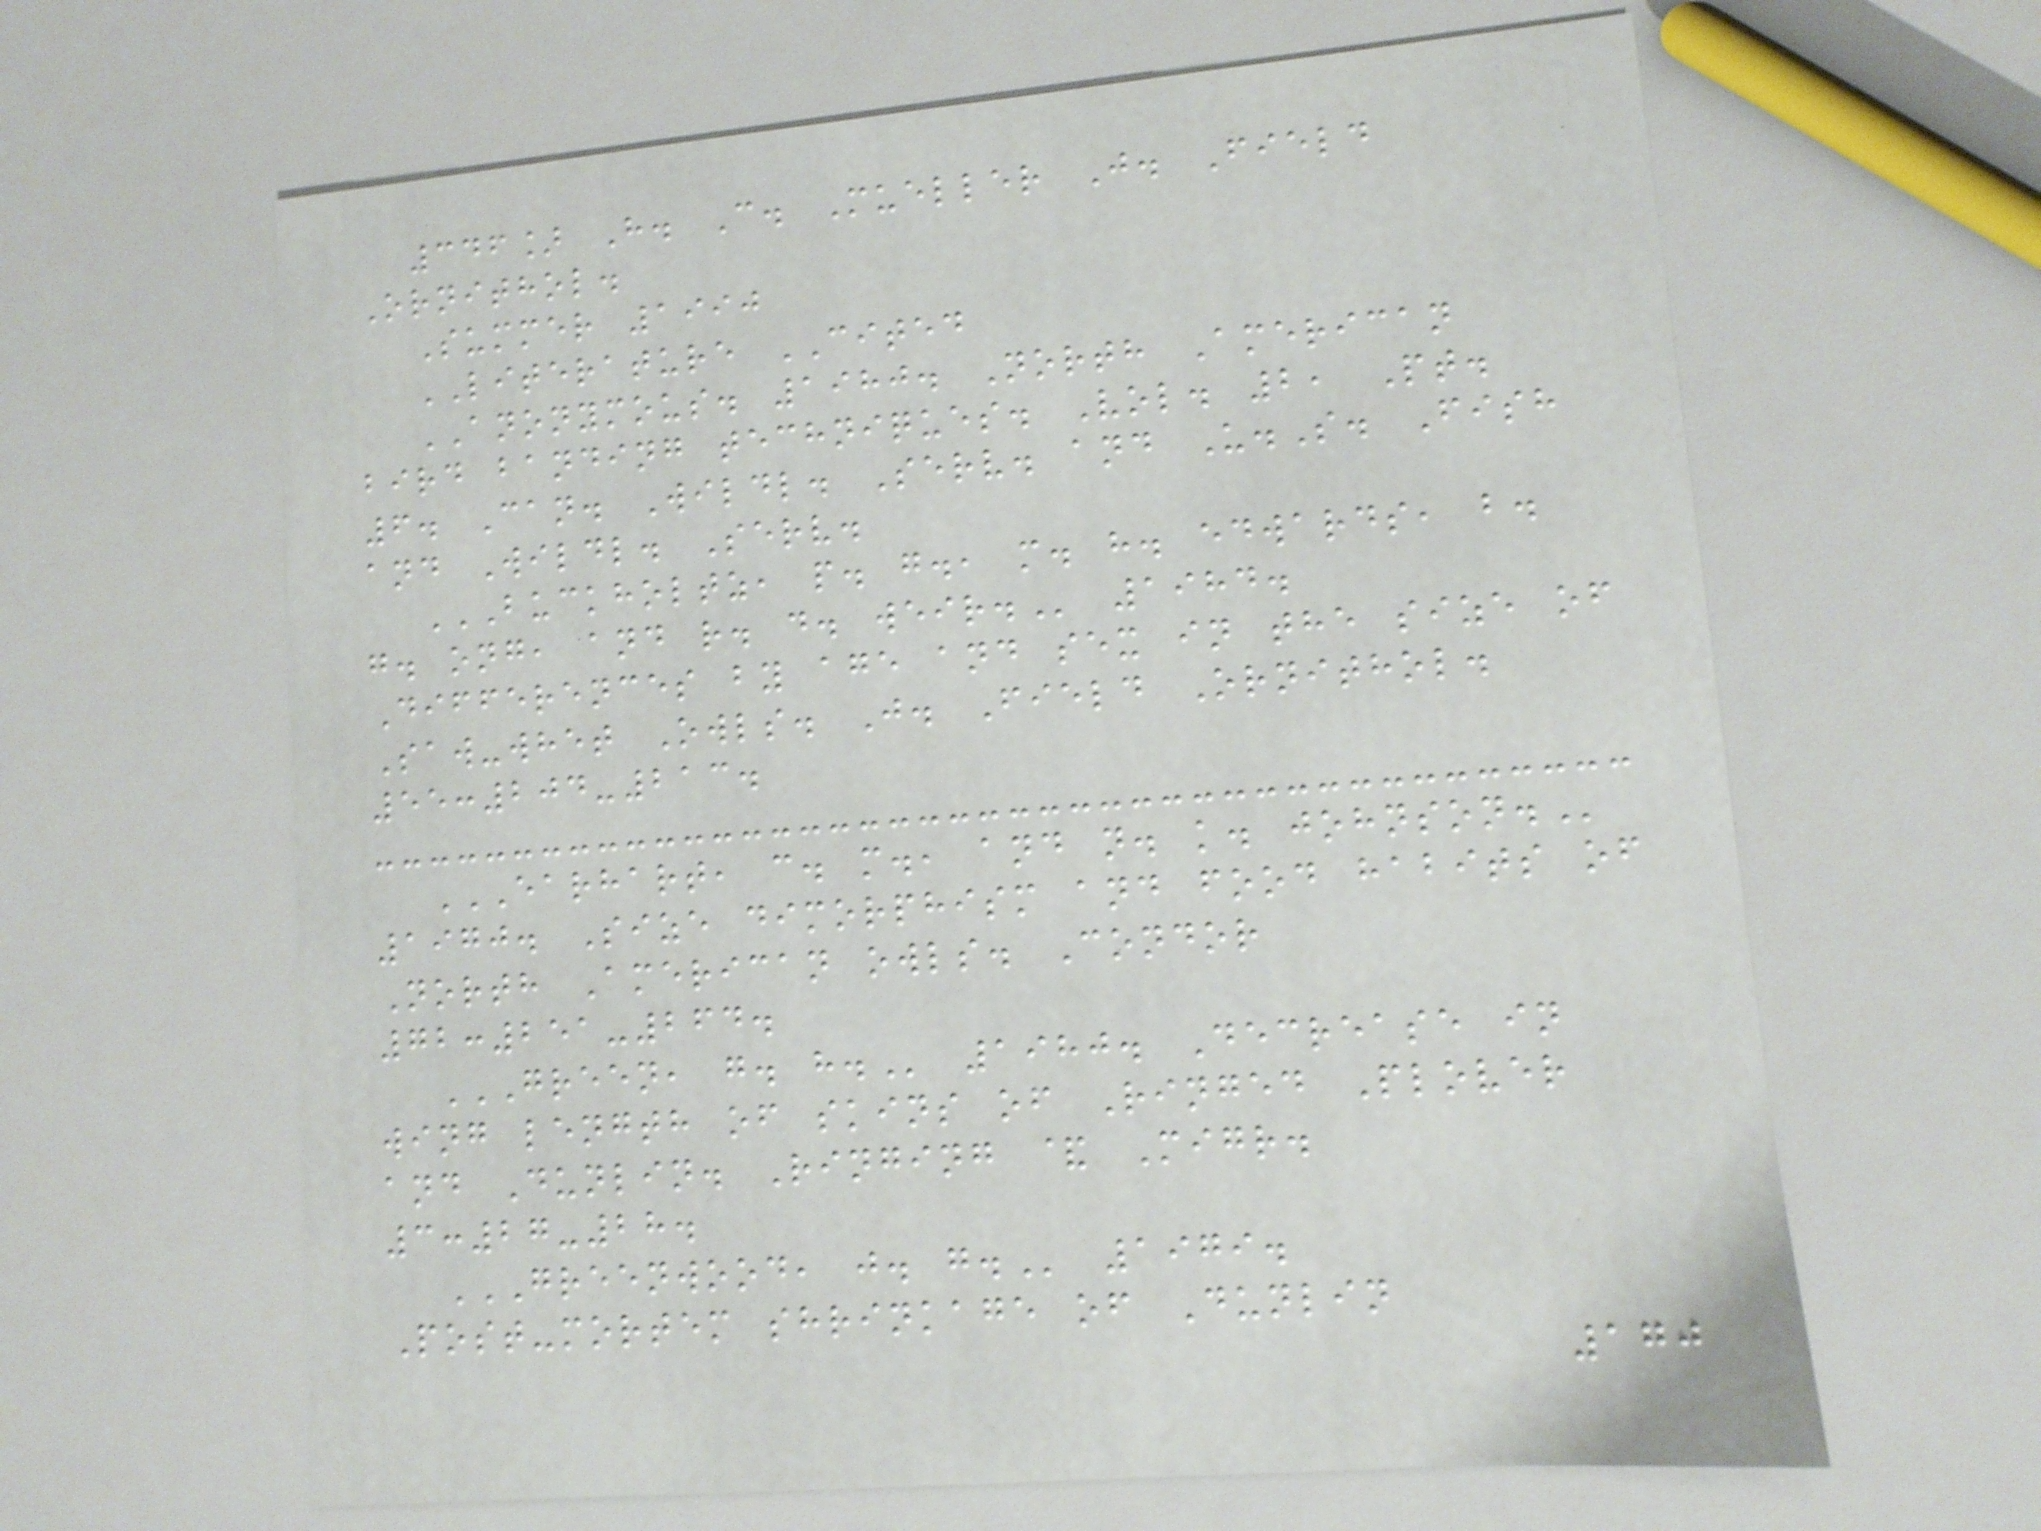346] H. C. Mueller J. Field
Ornithol.
Summer 1990
LITERATURE CITED
ANONYMOUS. 1980. North American
bird banding techniques. Vol. 2, Pt.
6. Can. Wildl. Serv. and U.S. Fish
and Wildl. Serv.
BUCKHOLTZ, P. G., M. H. EDWARDS, B.
G. ONG, AND R. D. WEIR. 1984.
Differences by age and sex in the size of
Saw-whet Owls. J. Field Ornithol.
55:204-213.
EARHART, C. M., AND N. K. JOHNSON.
1970. Size dimorphism and food habits of
North American owls. Condor
72:251-264.
GREEN, G. H. 1980. Decrease in
wing length of skins of Ringed Plover
and Dunlin. Ringing & Migr.
3:27-28.
GREENWOOD, J. G. 1979.
Post-mortem shrinkage of Dunlin
170
